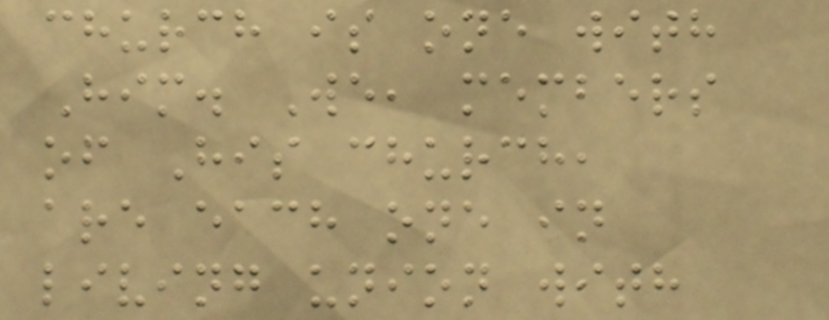church is one with
Him. We, members
of His church,
are each one in
living union with
